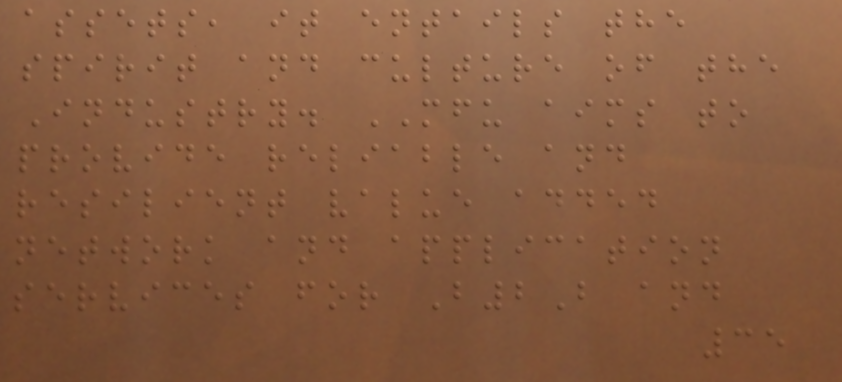assets, it entails the
spirit and culture of the
Industry. MFU aims to
provide reliable and
resilient value added
network and application
services for B2B and
35
